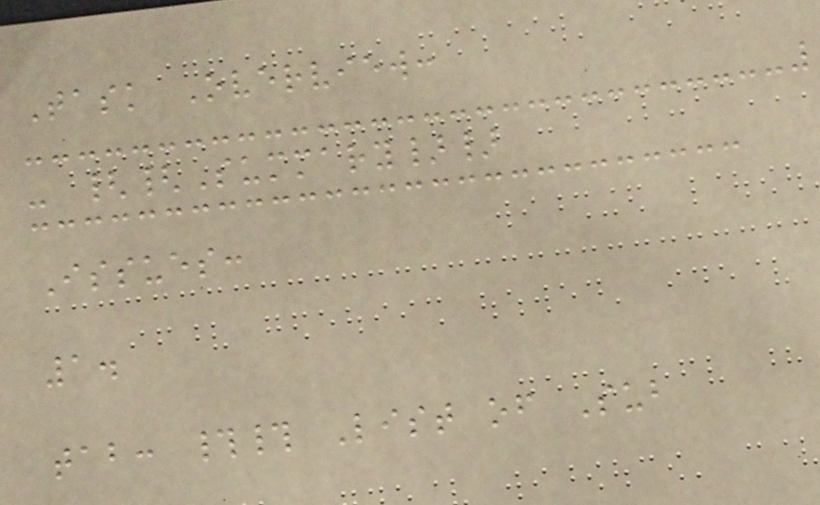Task Overview:
- {{Summary}}
Issues:
1.
tab: ## List of Sub
